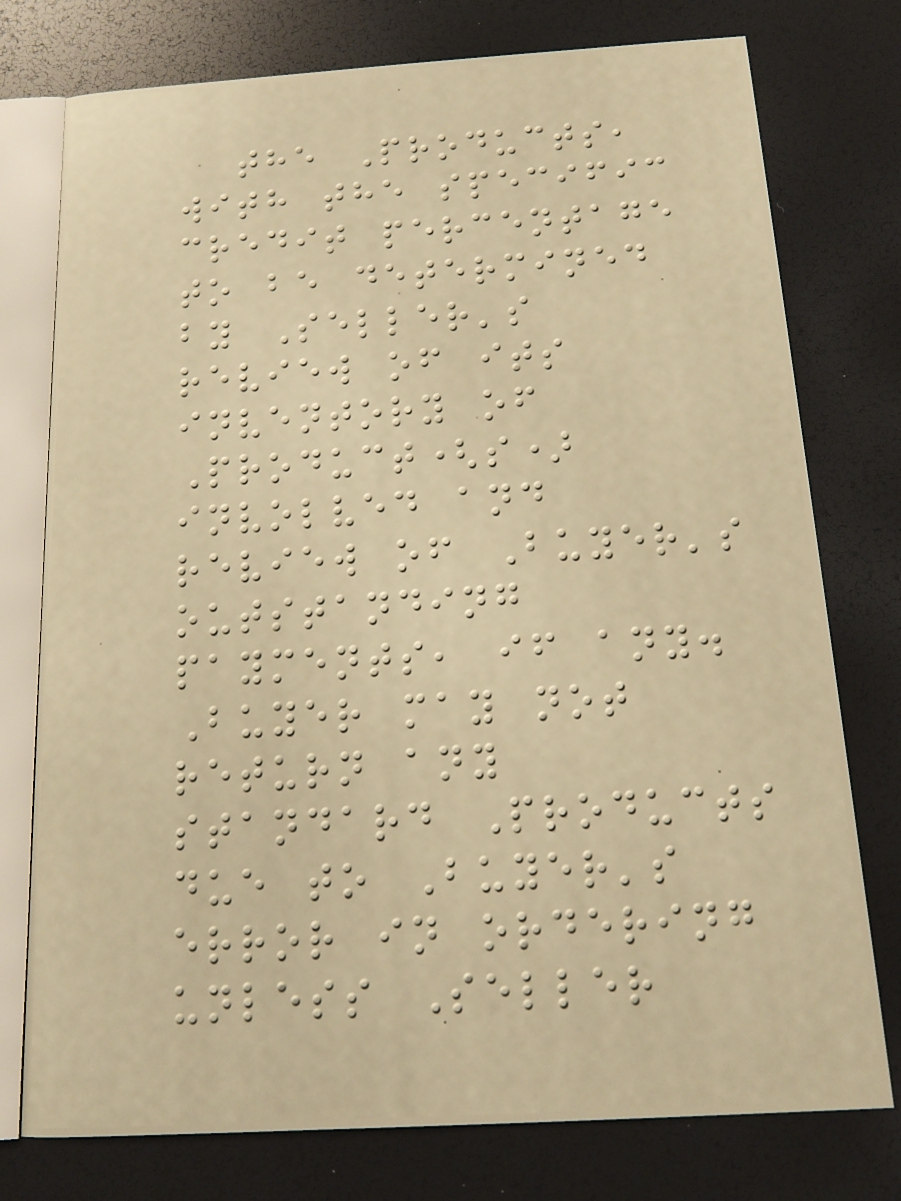the Products,
with the specific
credit percentage
to be determined
by Seller's
review of its
inventory of
Product(s)
involved and
review of Buyer's
outstanding
payments, if any.
Buyer may not
return any
standard Products
due to Buyer's
error in ordering
unless Seller
